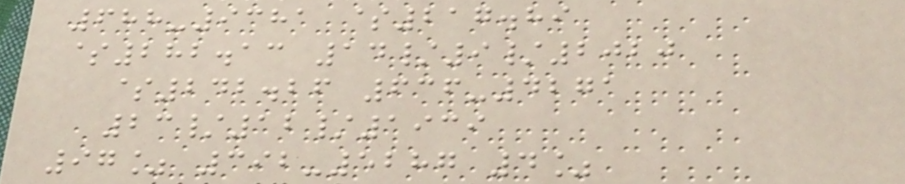688-9381 $217.89
$282.13 14/9/2020
$242.26 636-4271
23/12/1939
97% 392-5287 4%
